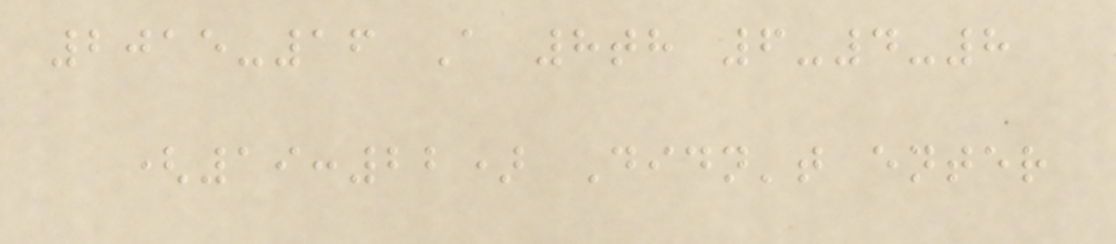2015-16 A 8th 6-4-8
(19:22) Didn't enter
